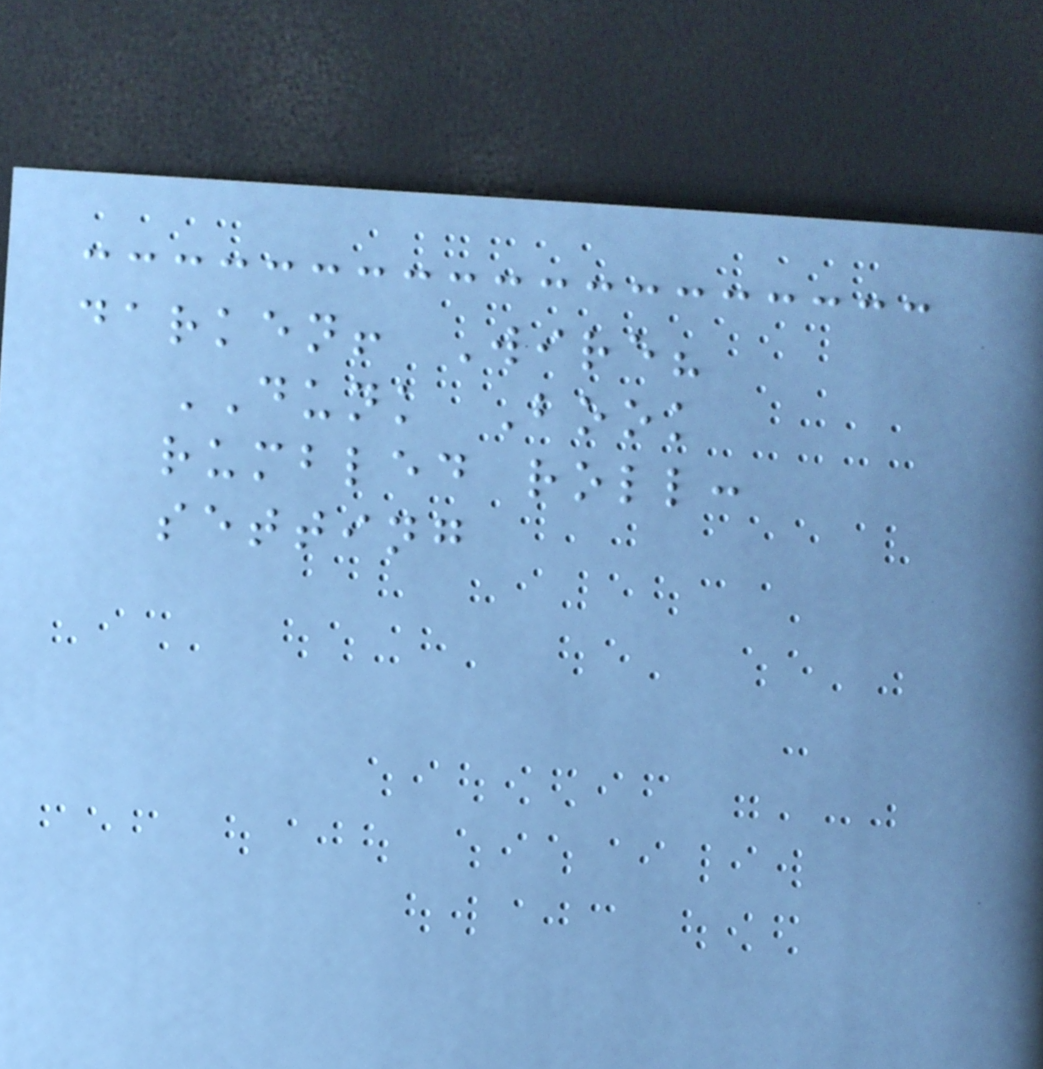darken! Wire?
DUNK Book
rumbled roll:
setting
